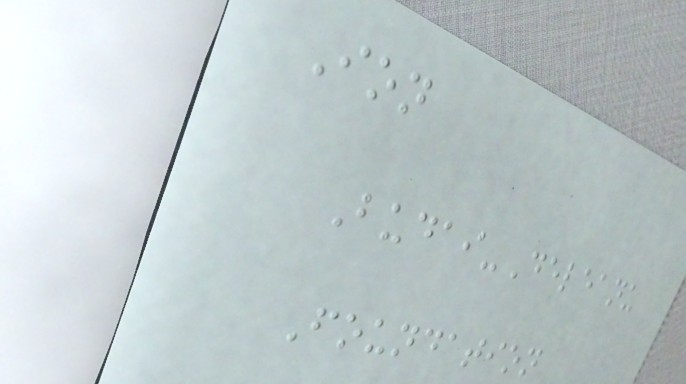Ion
Budai-Deleanu
Foundation
